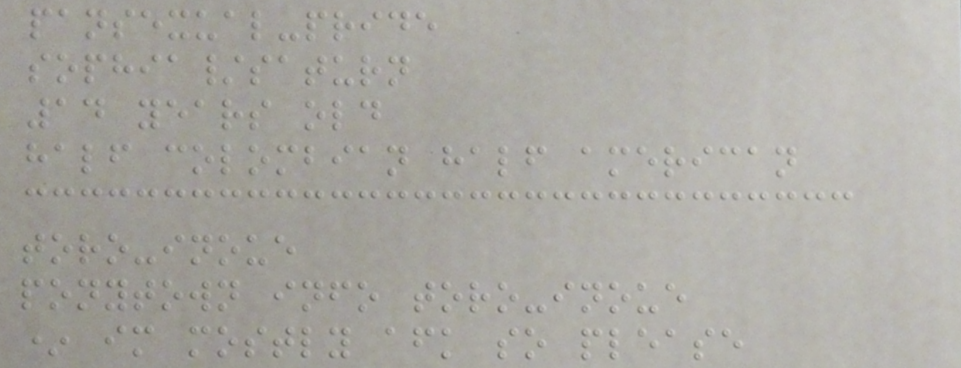pansexual-pride
sophia/saturn
14 years old
half colombian half american
toro-inoue
ponytown info toro-inoue
* im mostly afk so please
